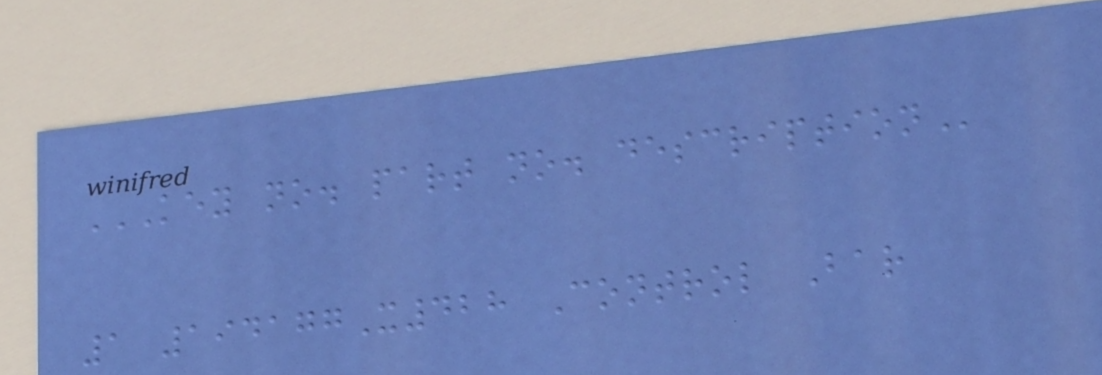KEY NO. PART NO. DESCRIPTION
1 194177X428 Control Bar
